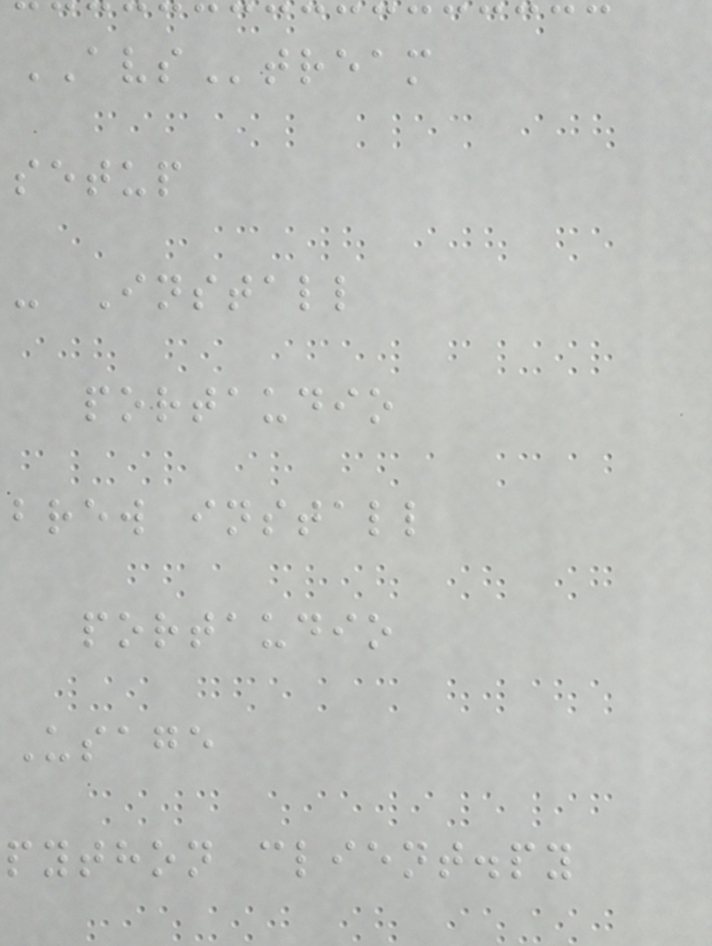AVStream
setup
- Install
portaudio
brew install
portaudio
Usage
python client.py
